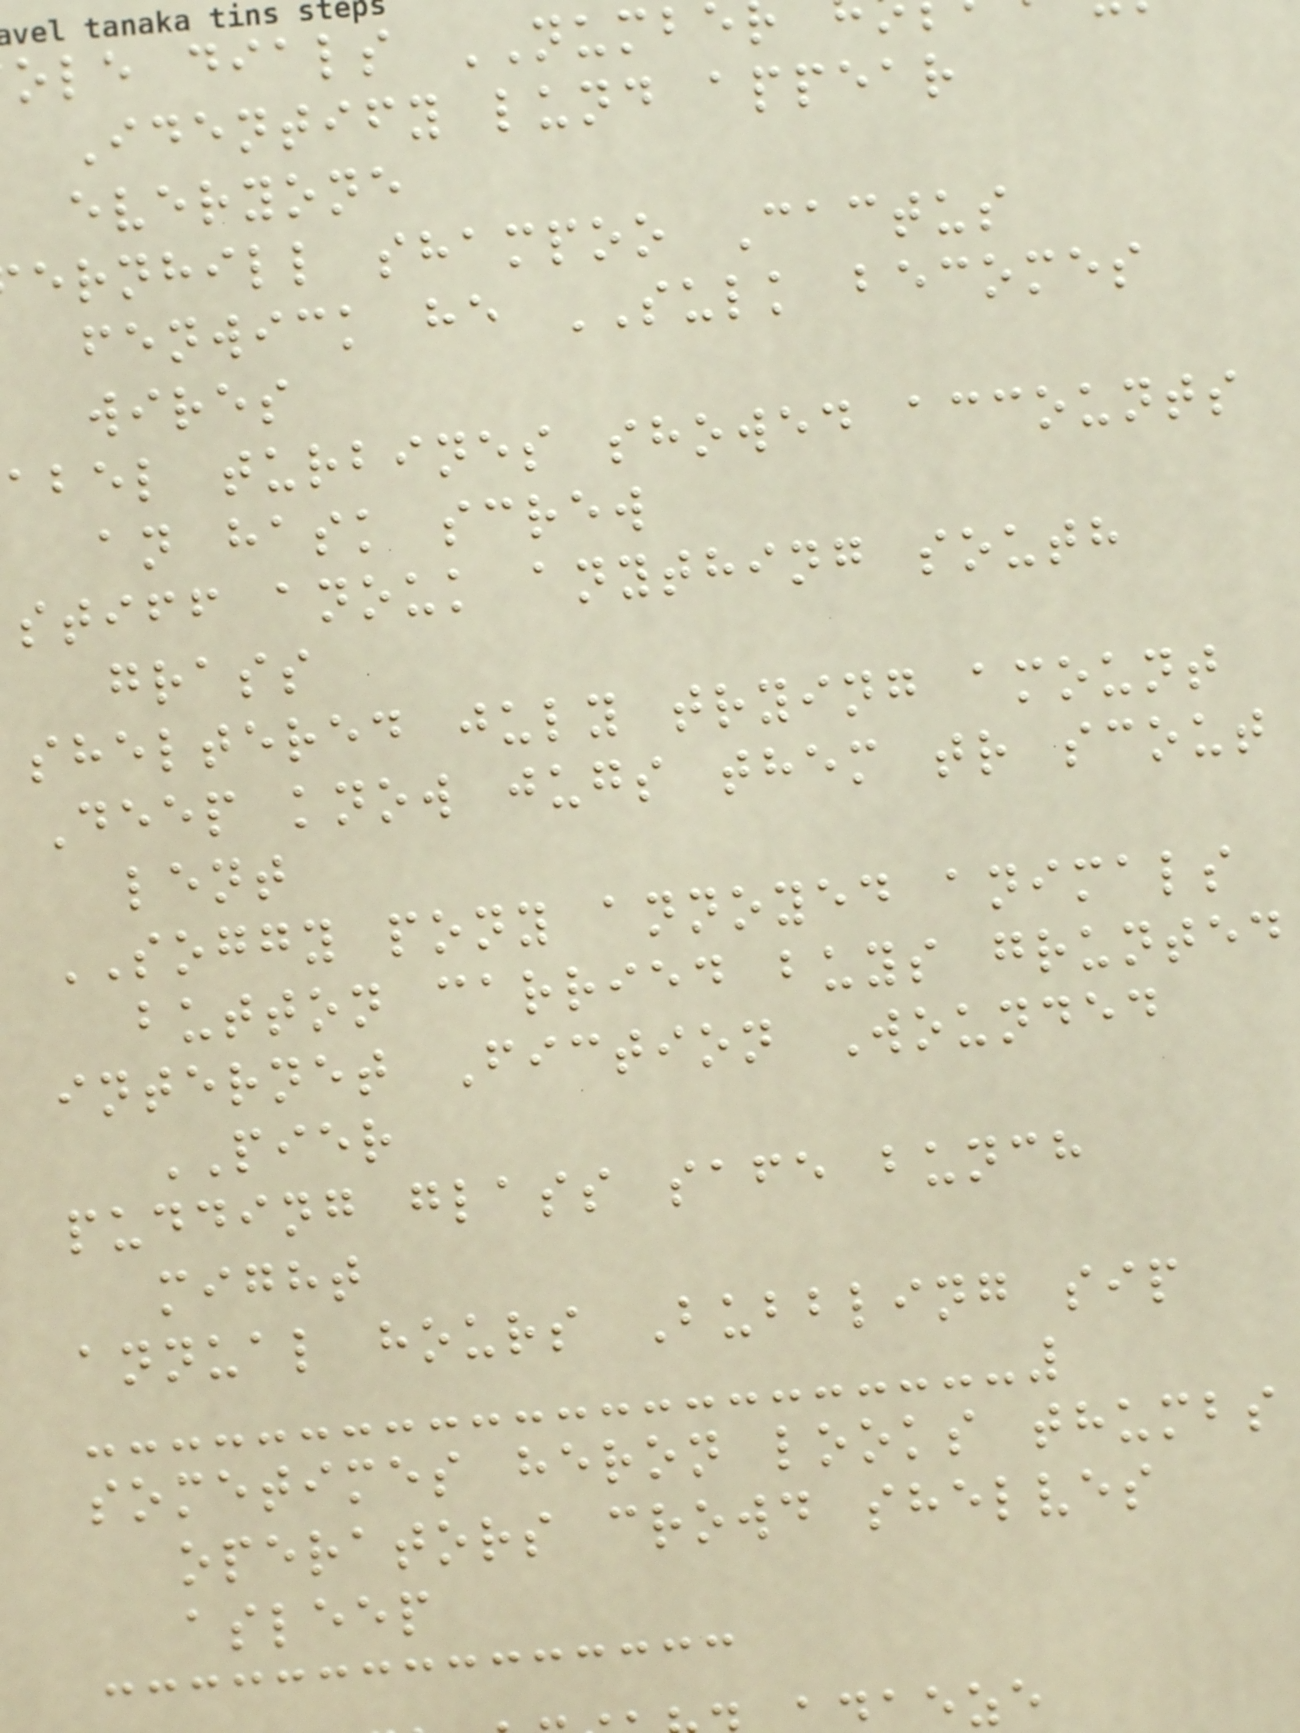ole dials NUMBE
Identify lund appear
everyone
ernhill shampoo Cactus
fenwick he SULK becomes
wires
abel turbines showed accounts
an hask screw
stiff anouk anything south
grass
sheltered july trying amount
Deep know jugs them tr scout
lent
SOGGY pony annoyed animals
button carried buys grunted
internet Fiction Wounded
PIER
pudding glass safe bunch
might
annual hours Bubbling sip
sometimes heron looks thumbs
operators crowd shelves
asleep
